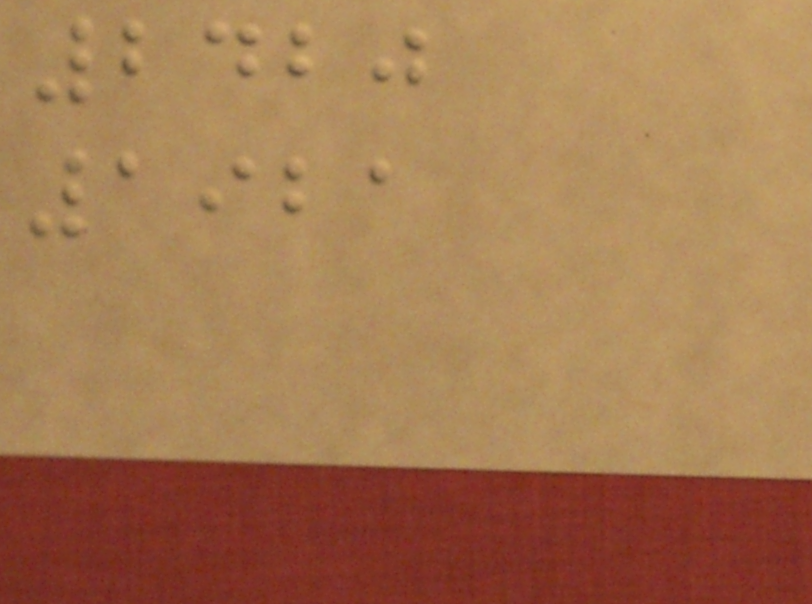2420
1921
